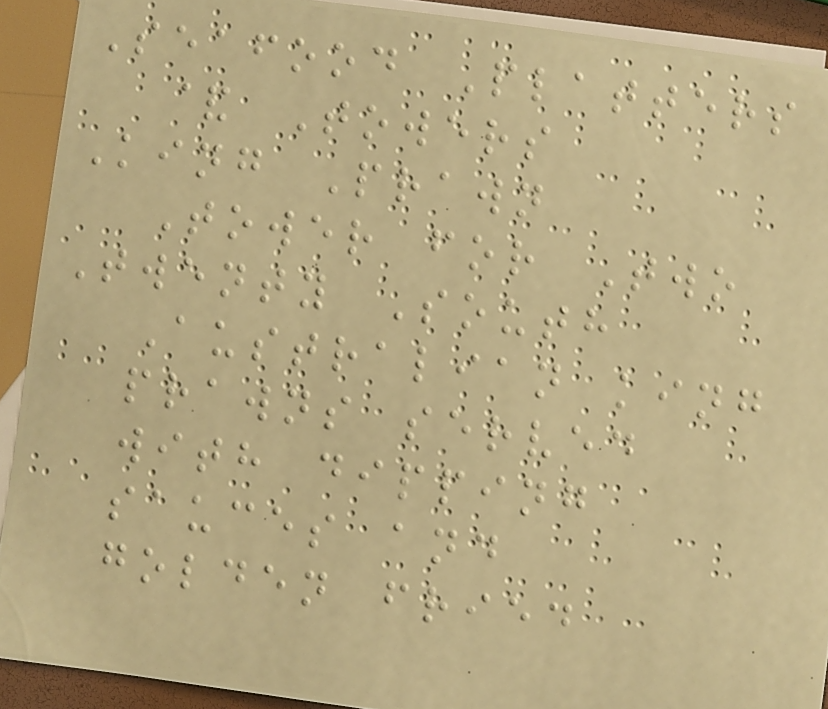Seafood Platters
& Towers
King Prawn
Tower for Two
Twenty South
Australian king
prawns served
with dipping
sauces and
golden fried
